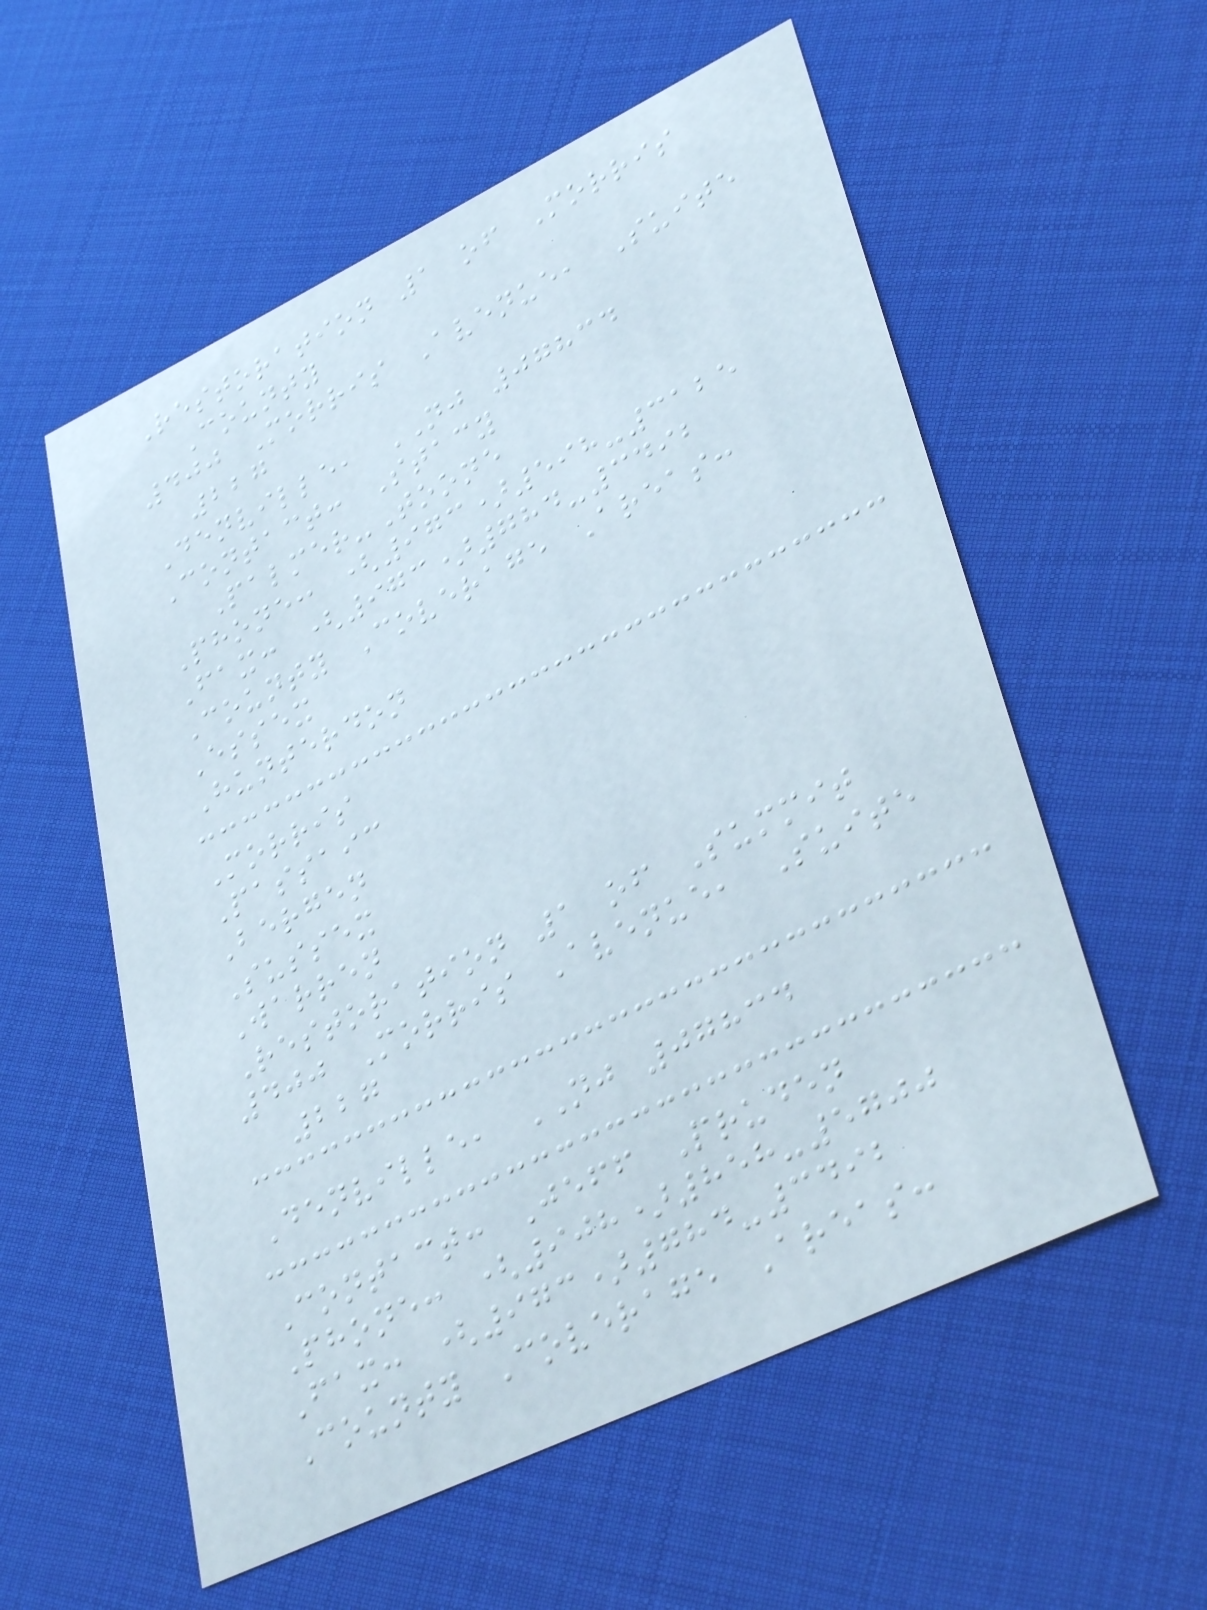Restoration 1 of Morris
County
400 Morris Avenue, Suite
227
Denville, NJ 07834
Contact: Stacy
Palmer-Toone
Phone: (973)598-3125
Fax: (973)784-3492
County Coverage Areas:
Essex
Hunterdon
Morris
Passaic
Bergen
Sussex
Warren
Restoration 1 of Summit
400 Morris Avenue, Suite
227
Denville, NJ 07834
Contact: Jeff Pruden
Phone: (908)858-5700
Fax: (973)784-3492
County Coverage Areas:
